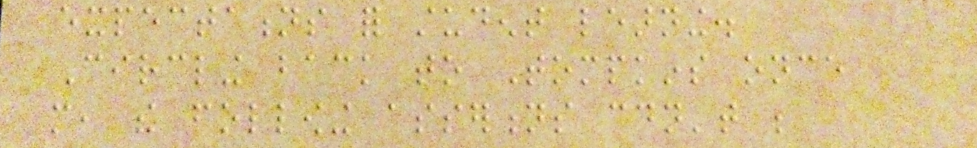expectations for student learning.
Circling back to Tompkins once
more, the following assertions couldn't be
